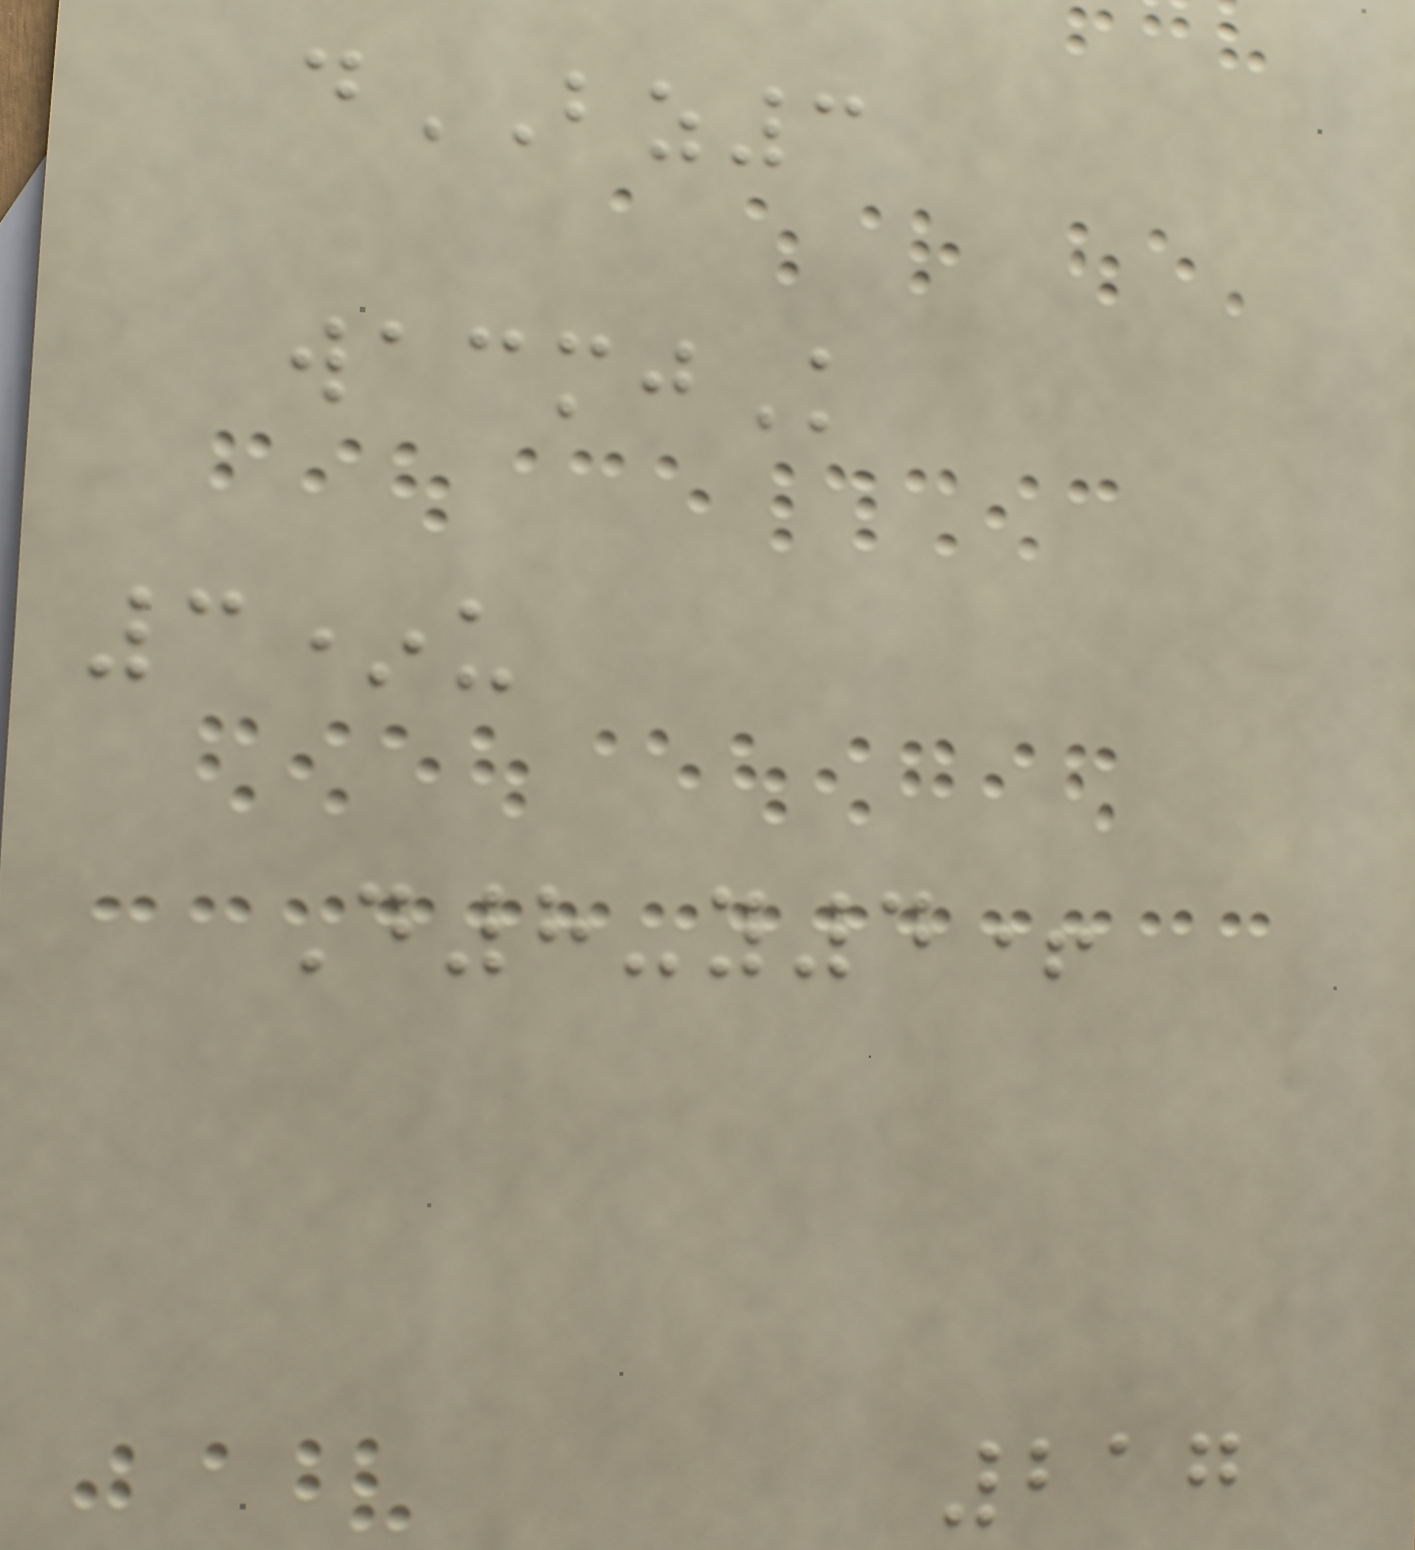dBZ3
wacmjK
3*u
D8-y4+
217
